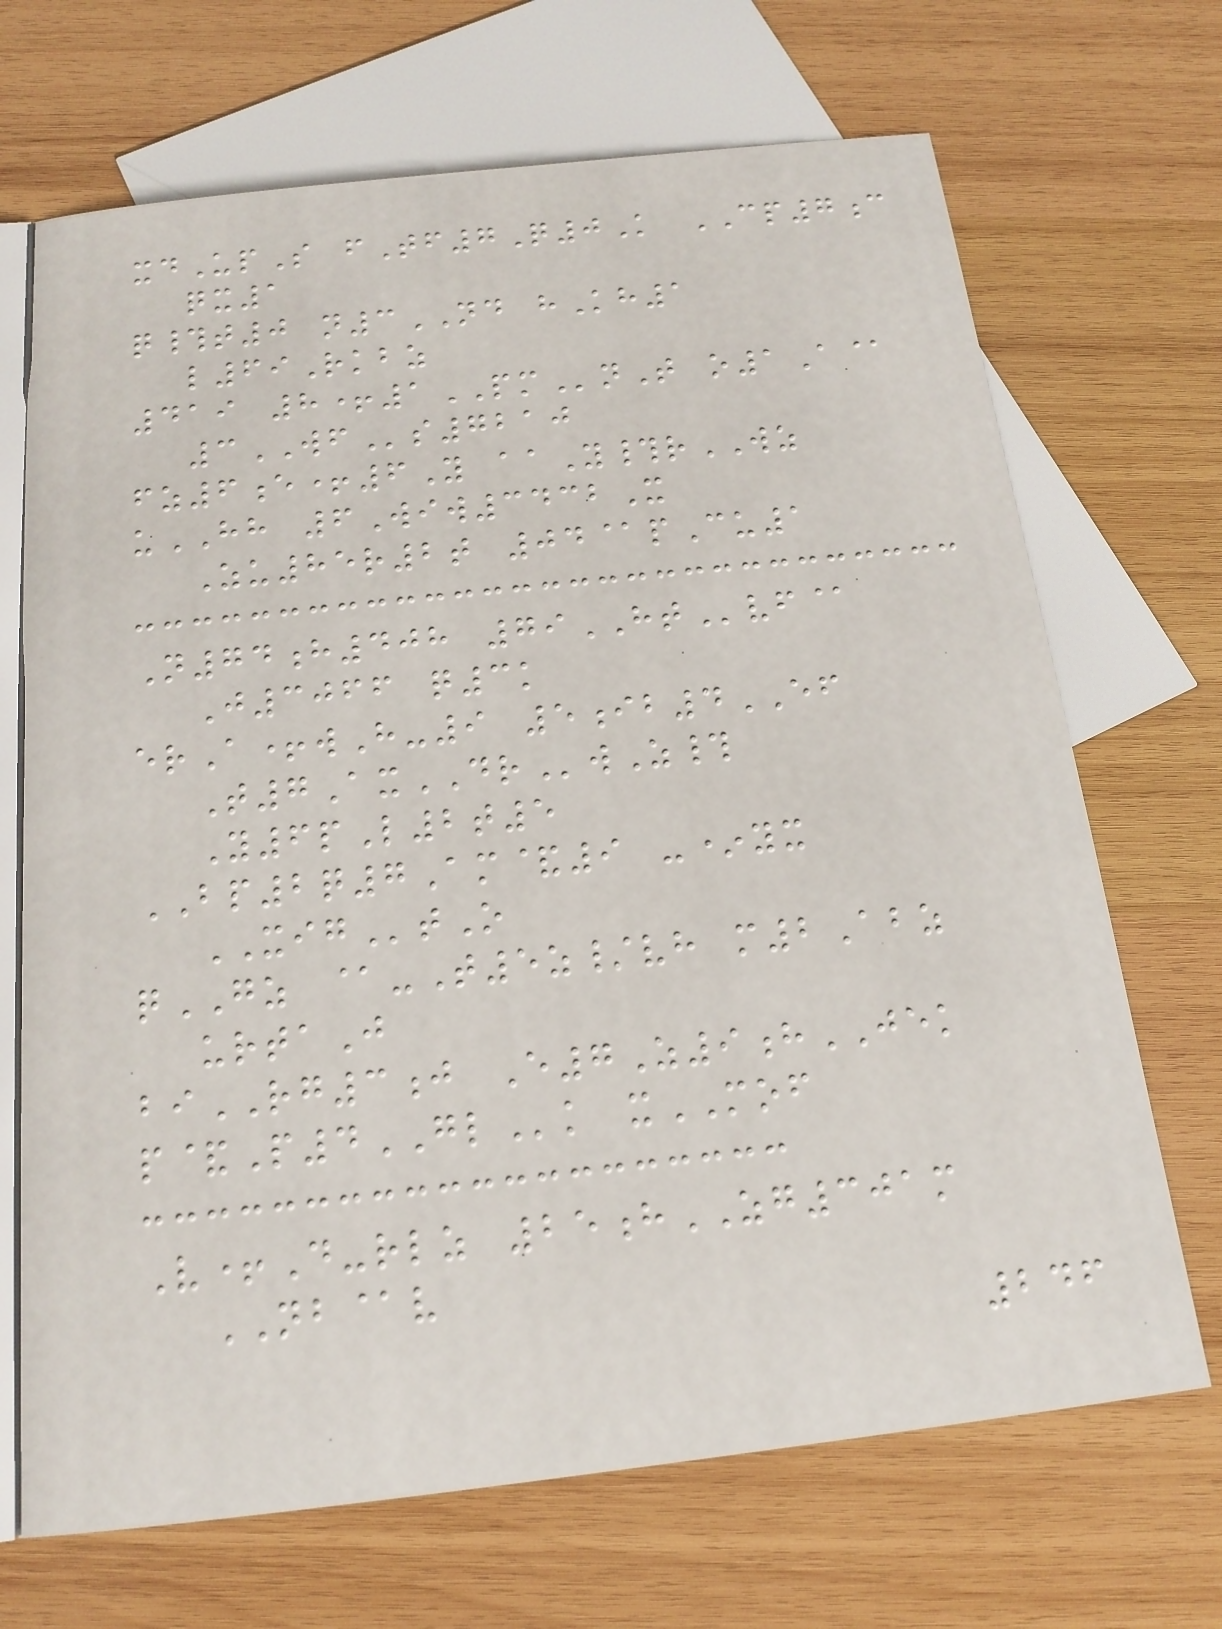xdUpS fTf7Q0K CP7c
qx1
q#t0 n3ND hKh1
l69Rkbz
419 8+1PMnT o1A@
3WFs7210
fz6e+6Y aaY#rWZ
uHH 6Wiw3432X
Zu85r2t 04@pCu1
N74h408 79HTvf@
J3066 q3k
erA+wH-9 5ib4EF
T7AxDRwZ#
Y6pL2t5
BP2q7Am&9 -*yx
XIGtO
qGZ @-T5z/vh m2Abz
urtaJ
biRG3j E7Z9hJEK
p&P4GLk xMOF
V+D-rlz 25hZG301m
NB@v
246
